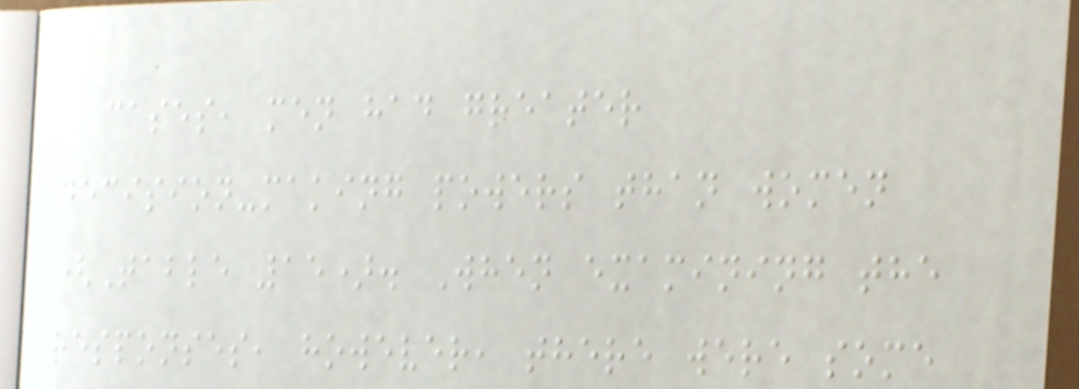cases, men had greater
decision-making powers than women
(Table 15). When examining the
responses, however, there were some
